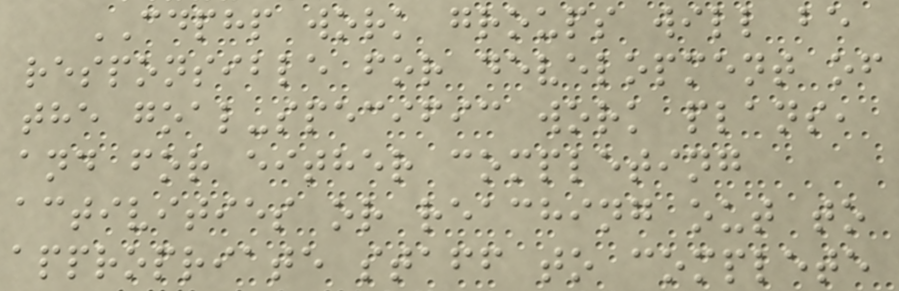CDPHP work groups will be
responsible for development of
the goal-specific work plans,
and for either completing
activities or reaching out to
appropriate staff to complete
